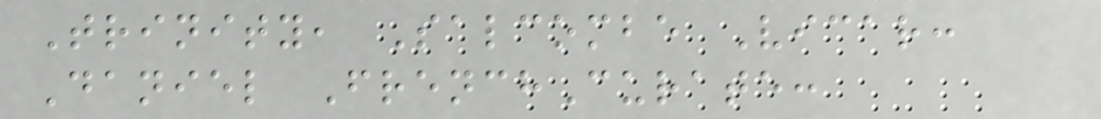Trinity, Salcombe Vicar:
Daniel FrenchCurate:
